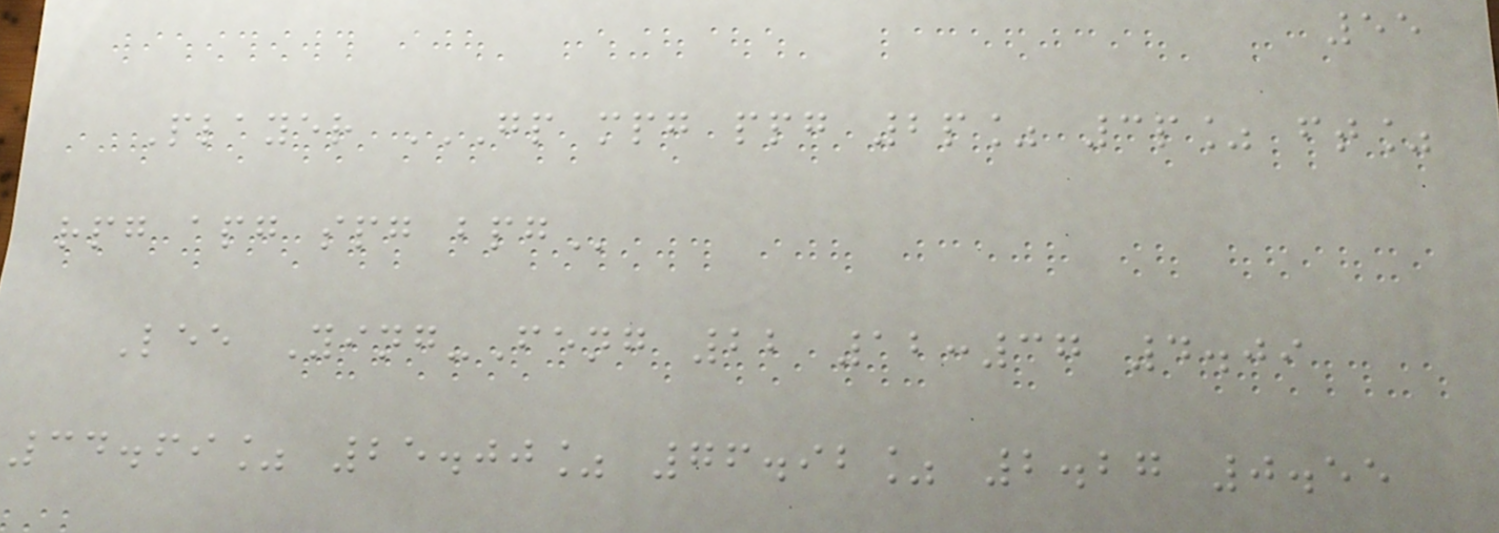55
Player GP MPG PPG 2P% 3P% FT%
RPG APG SPG BPG
Lee Ying-Feng 22 12:37 4.09
34.69% 25.00% 76.92% 2.27 0.55
